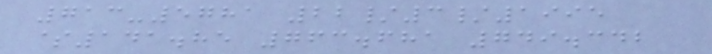713-5781 22/3/1995
$141.85 763.681 749.342
